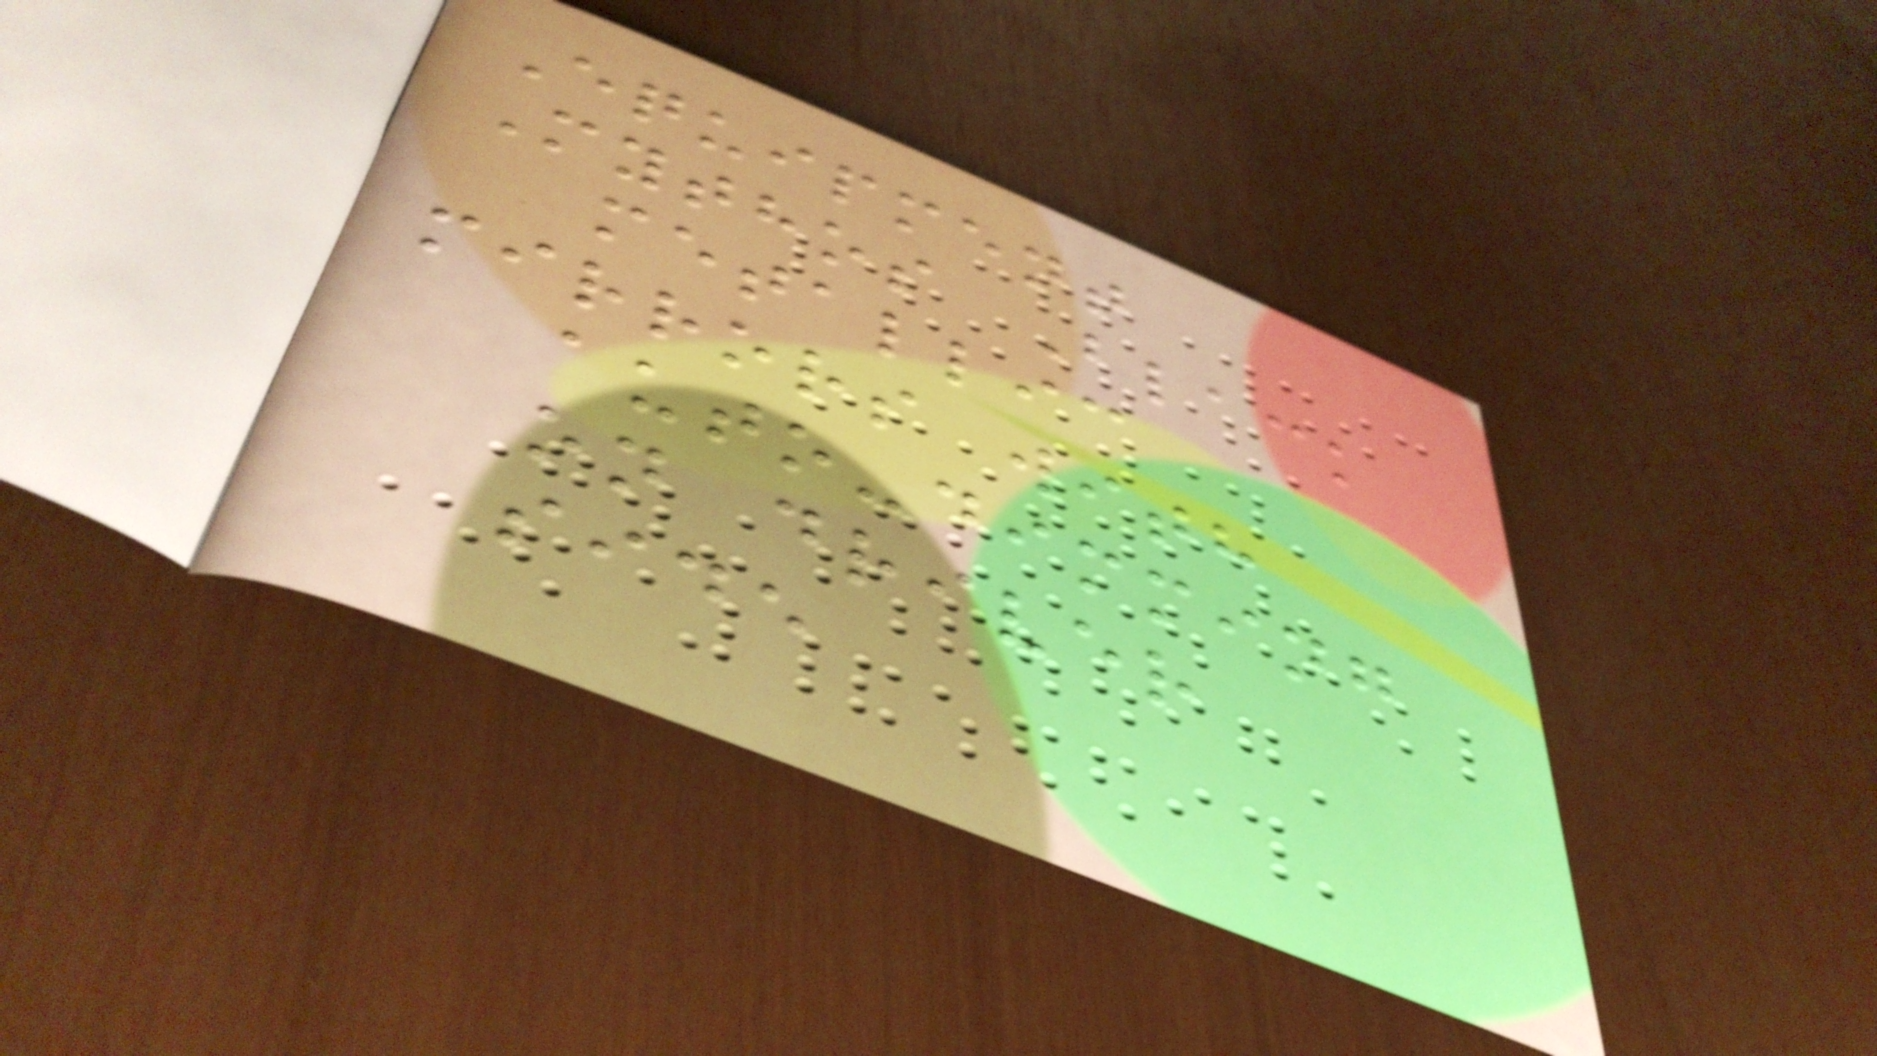Equipment
Mythos Black
metallic
mirrors with
auto-dimming
on driver
side
